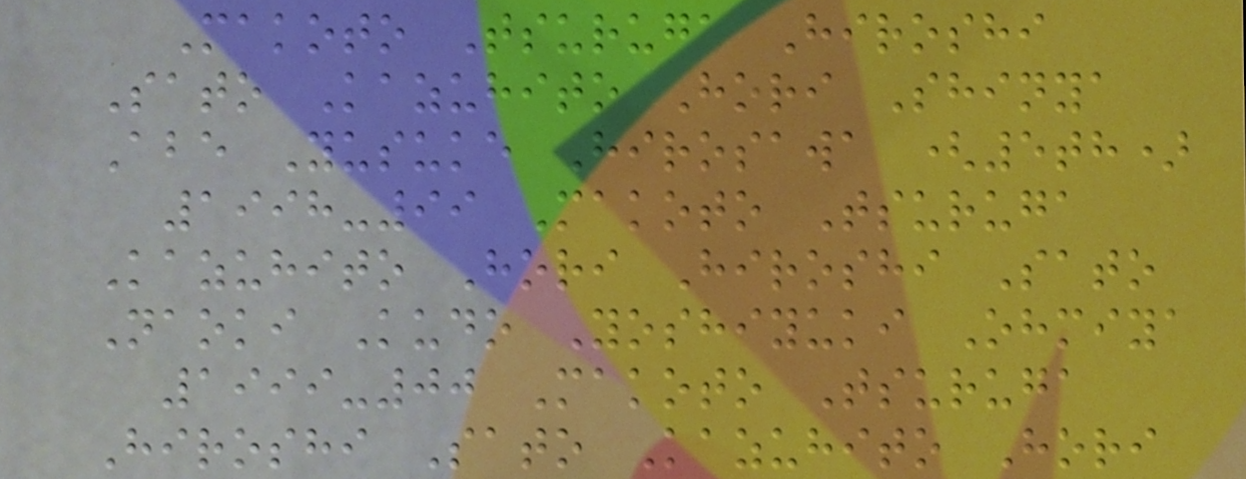Makoto Tsuruga Hiroshi
Sato Kazuhito Hori Shinya
Abe Yusuke Hirosawa (5th)
1998-99 Makoto Tsuruga
Kazuhito Hori Hiroshi Sato
Naoki Kudo Yoshiyuki Ohmiya
1999-00 Makoto Tsuruga
Hiroshi Sato Kazuhito Hori
